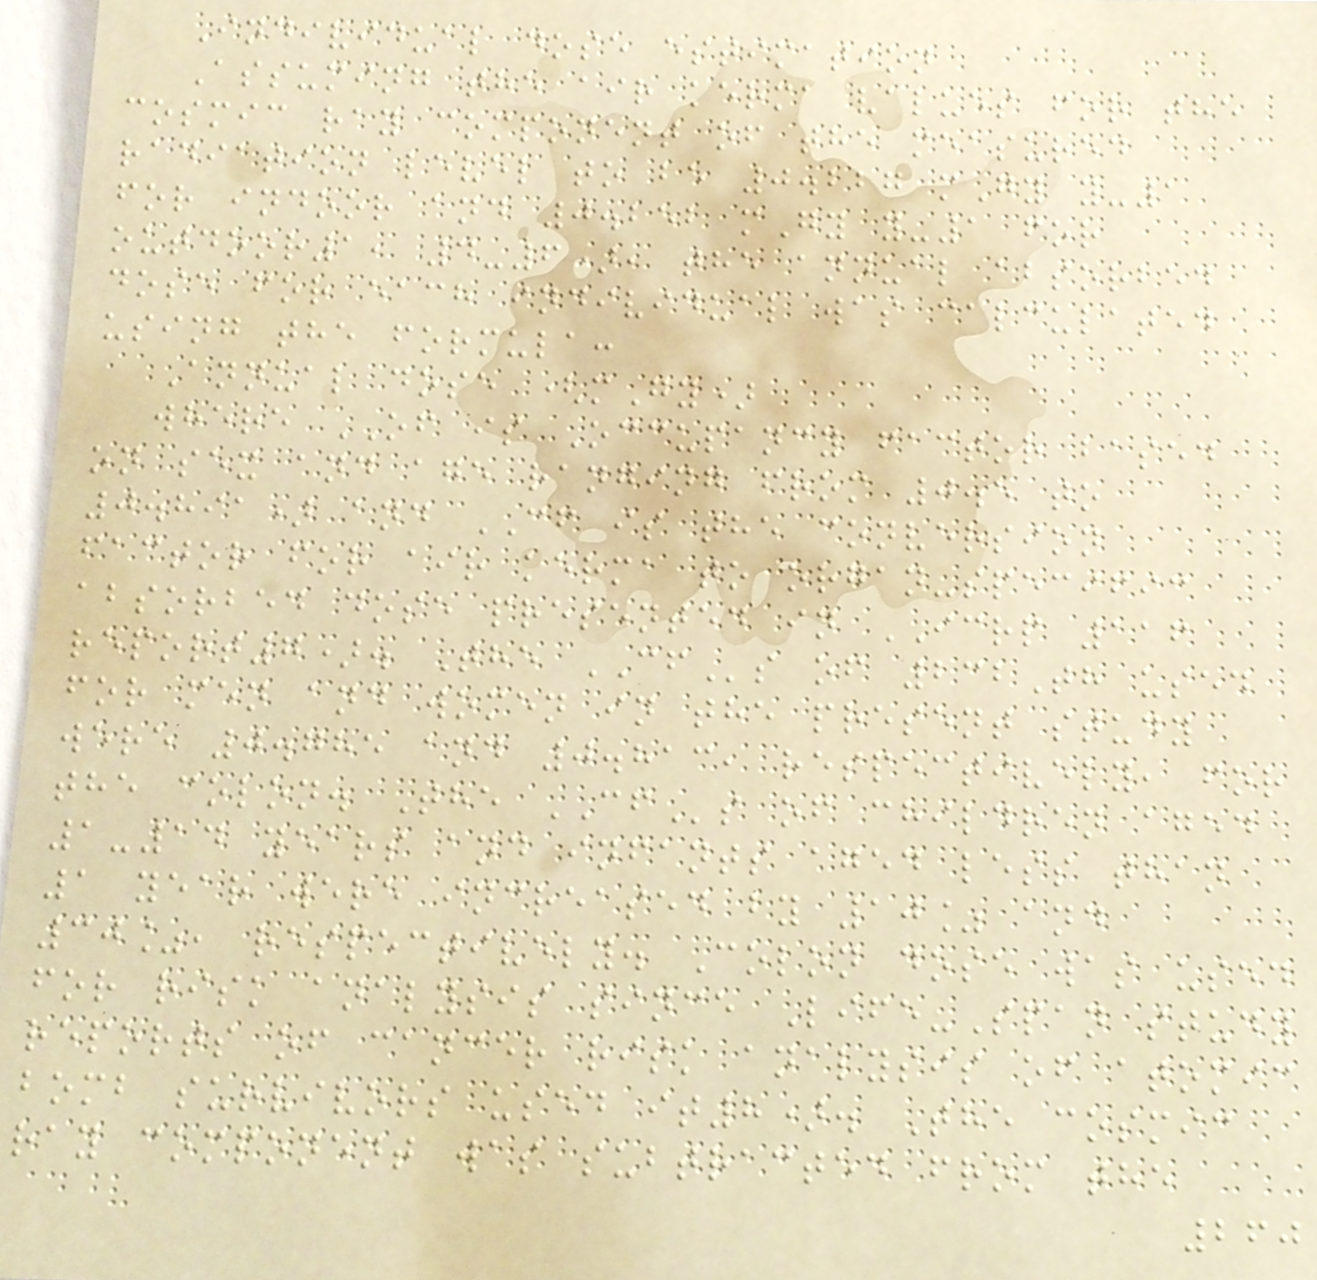Individual dose estimation
Assuming the air kerma values for the
cosmic ray component of the measured
radiation level to be 0.227 mGy y-1
for indoor and 0.252 mGy y-1 for
outdoor1, 4-6), the annual absorbed
dose for each individual was calculated
using the formula:
Annual dose (mGy)
where OF is Occupancy factor based
on sex and age ranging from 0.5 to
0.891) and CF is the conversion
factor for air kerma to organ-specific
absorbed dose presented in ICRP 116
report7). The CFs of 232Th used
for men and women in the present study
were 0.785 and 0.813, respectively, for
the colon. The CFs of children aged
1-14 years and infants aged less than
1 year were increased by 10% and
30%, respectively. Colon dose was used
for risk analysis since Life-Span study
reports of cancer risk analysis of atomic
bomb survivors used it8). The cosmic
ray component was subtracted from the
260
